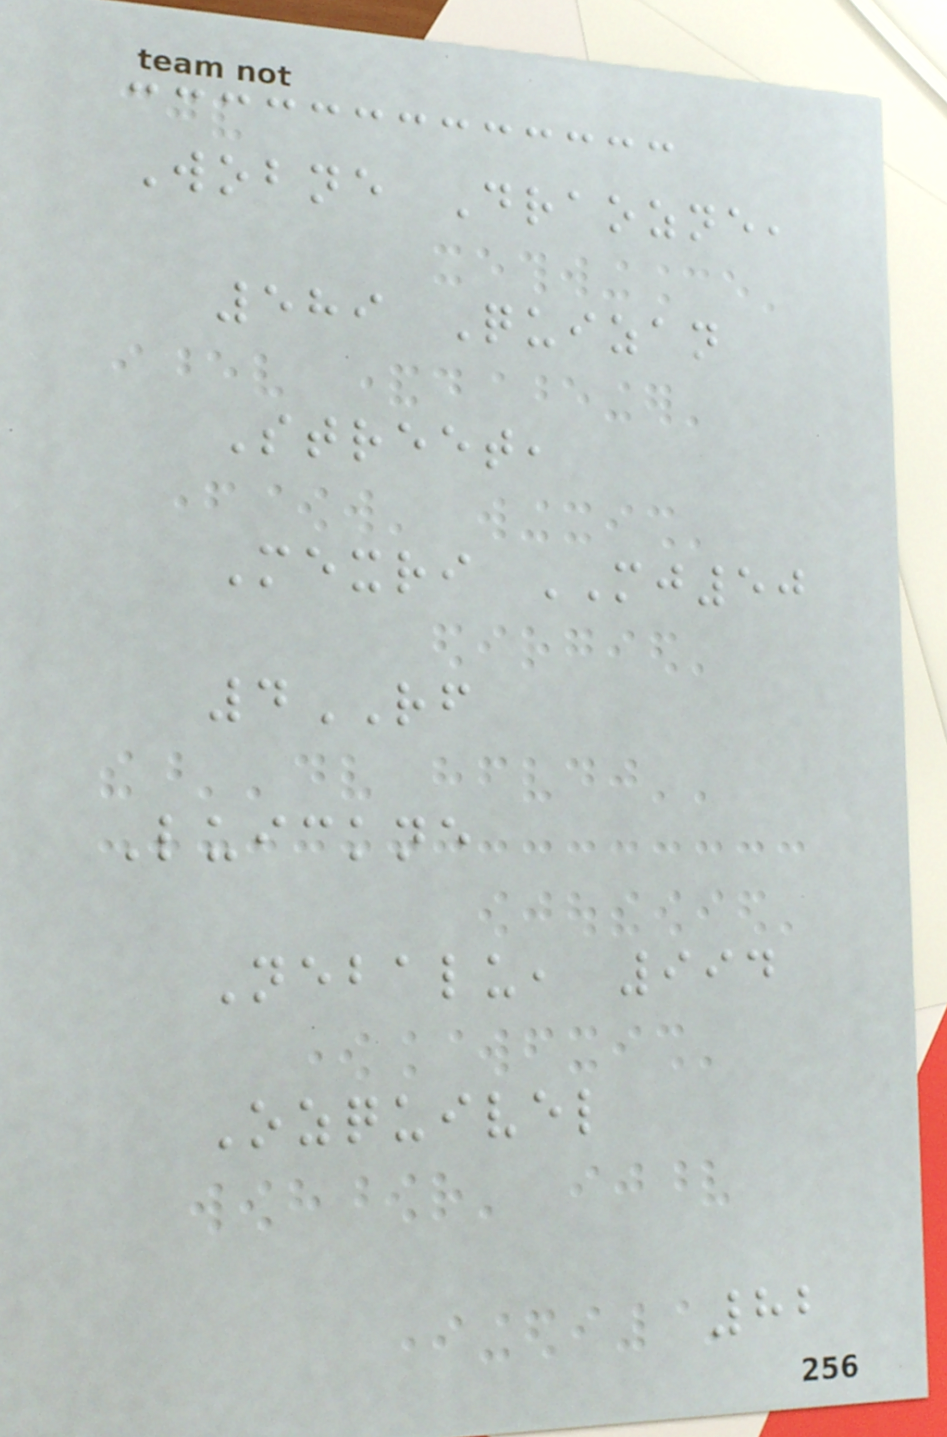Wobne Draozne,
589 Quizan
Street,
Mexri MJ50
4RF
Luickne
Nebalu, 994
Ozquivel
82
